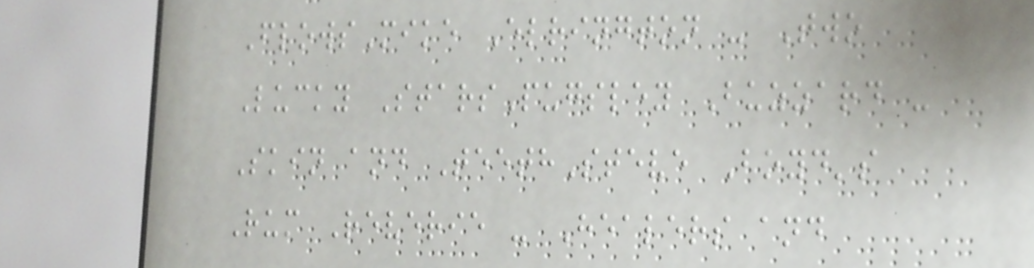FlowsMike Elrington - Two
Lucky StarsPugsley Buzzard -
Skin and TeethSteve Boyd's
Rum Reverie - Healers and
